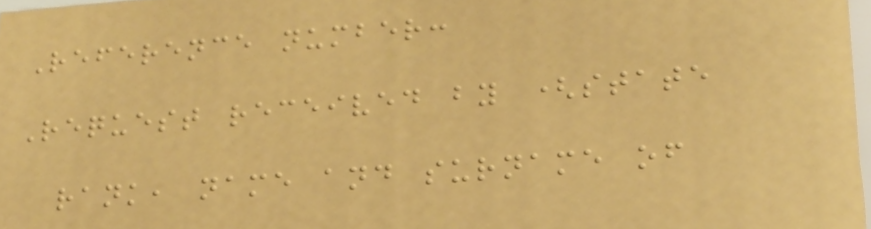Reference number:
Request received by (state
rank, name and surname of
